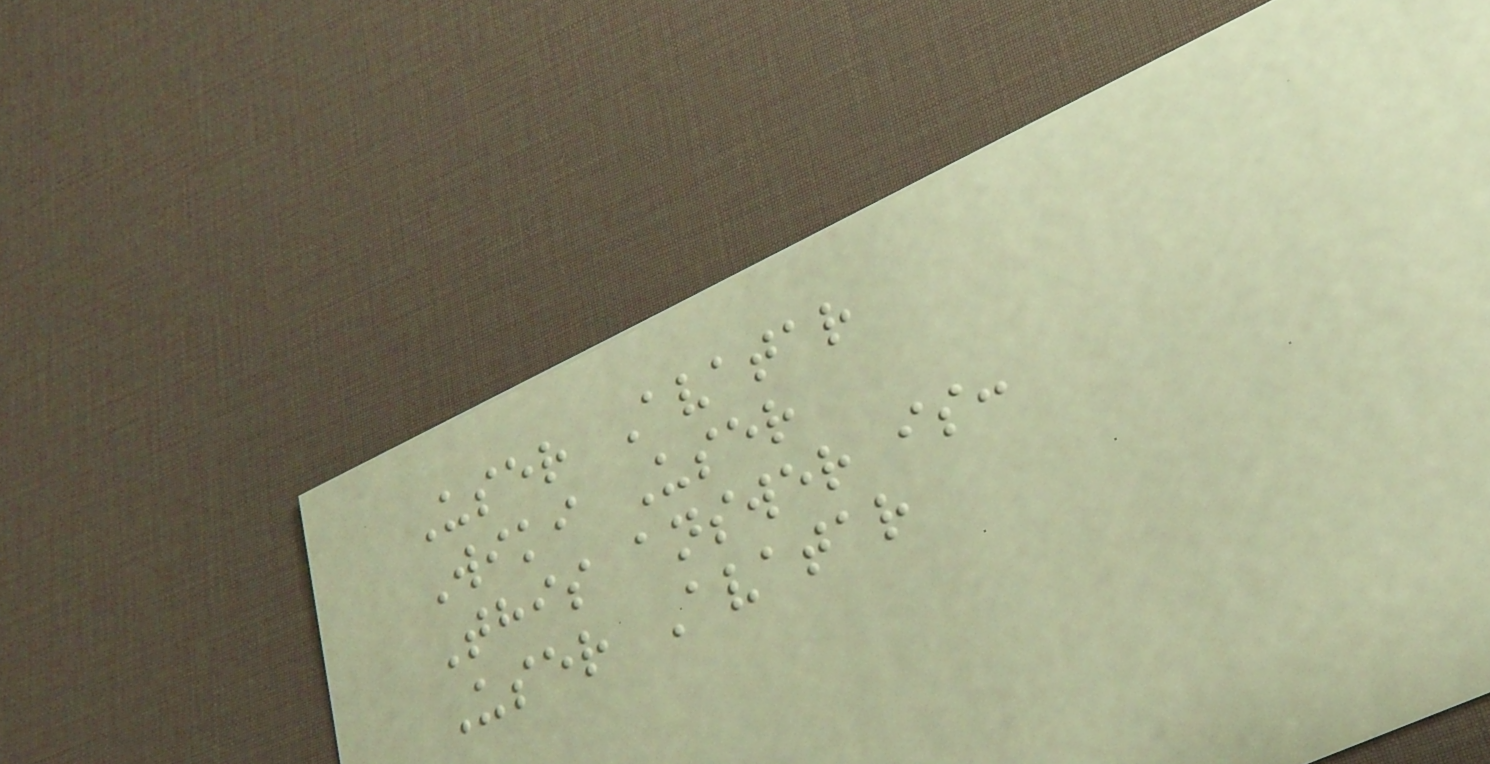User Avatar
Wiki User
This answer is:
User Avatar
